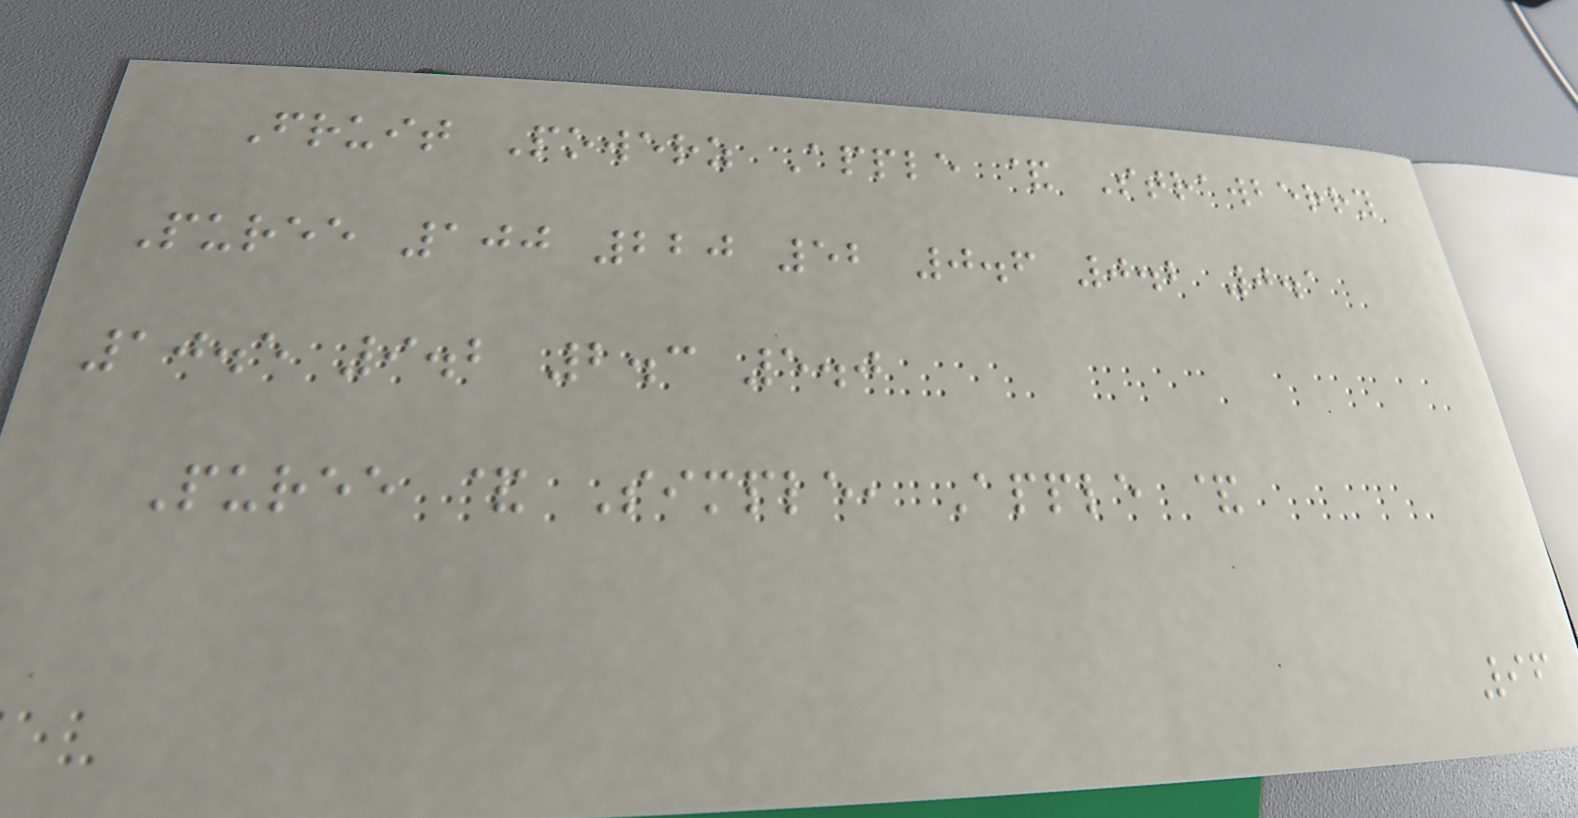Fruit Powerz Apple & Strawberry
Puree 100 220 52 0.6 0.2 0.1
10.5 9.2 2.3 5.0
Puree & Simple, Apple &
96
